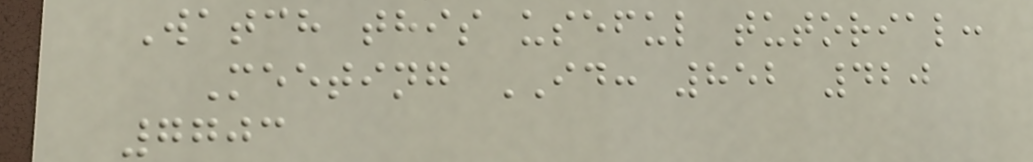Watch this useful tutorial:
Meeting ID: 852 420
7703
